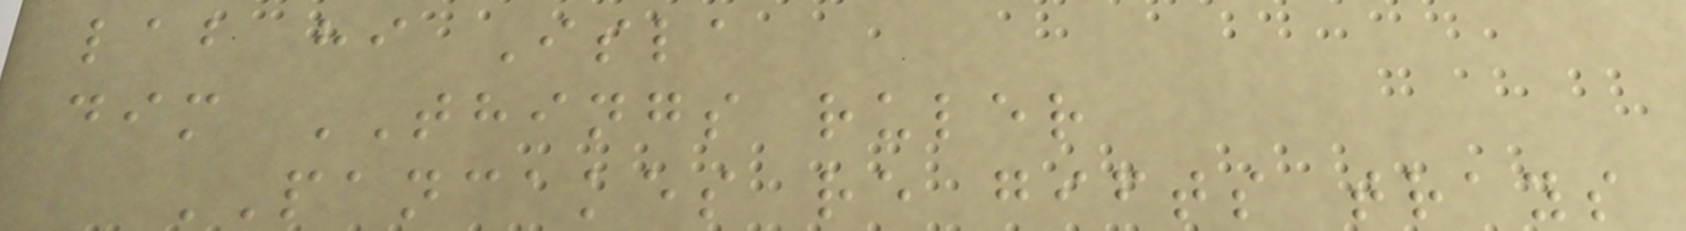lab hi Isla
dim THINGS ruler
PANCAKES re gifts trays
